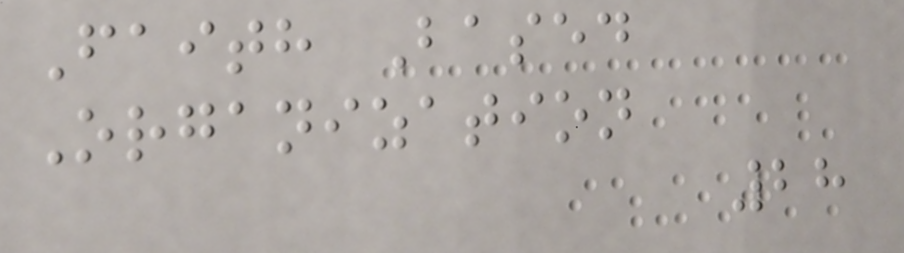Faith Based
Organization
28
